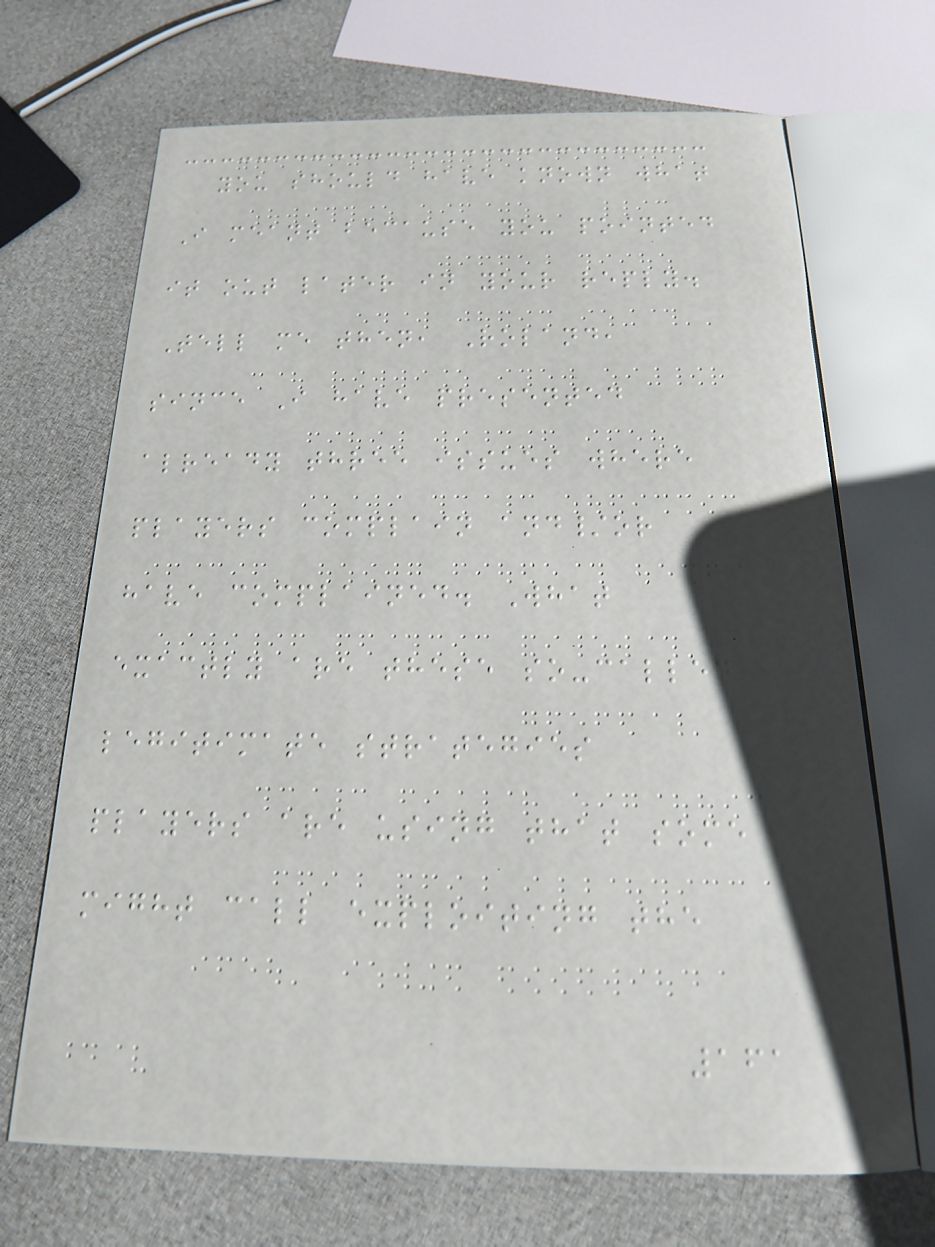you should have known what
I meant because you pointed
it out later in your reply.
Tell me then, Roland,
since I have presented
already three issues where
players complain and/or
have complained. What
exactly are these so-called
legitimate strategies
players are using that some
might call exploiting the
161
